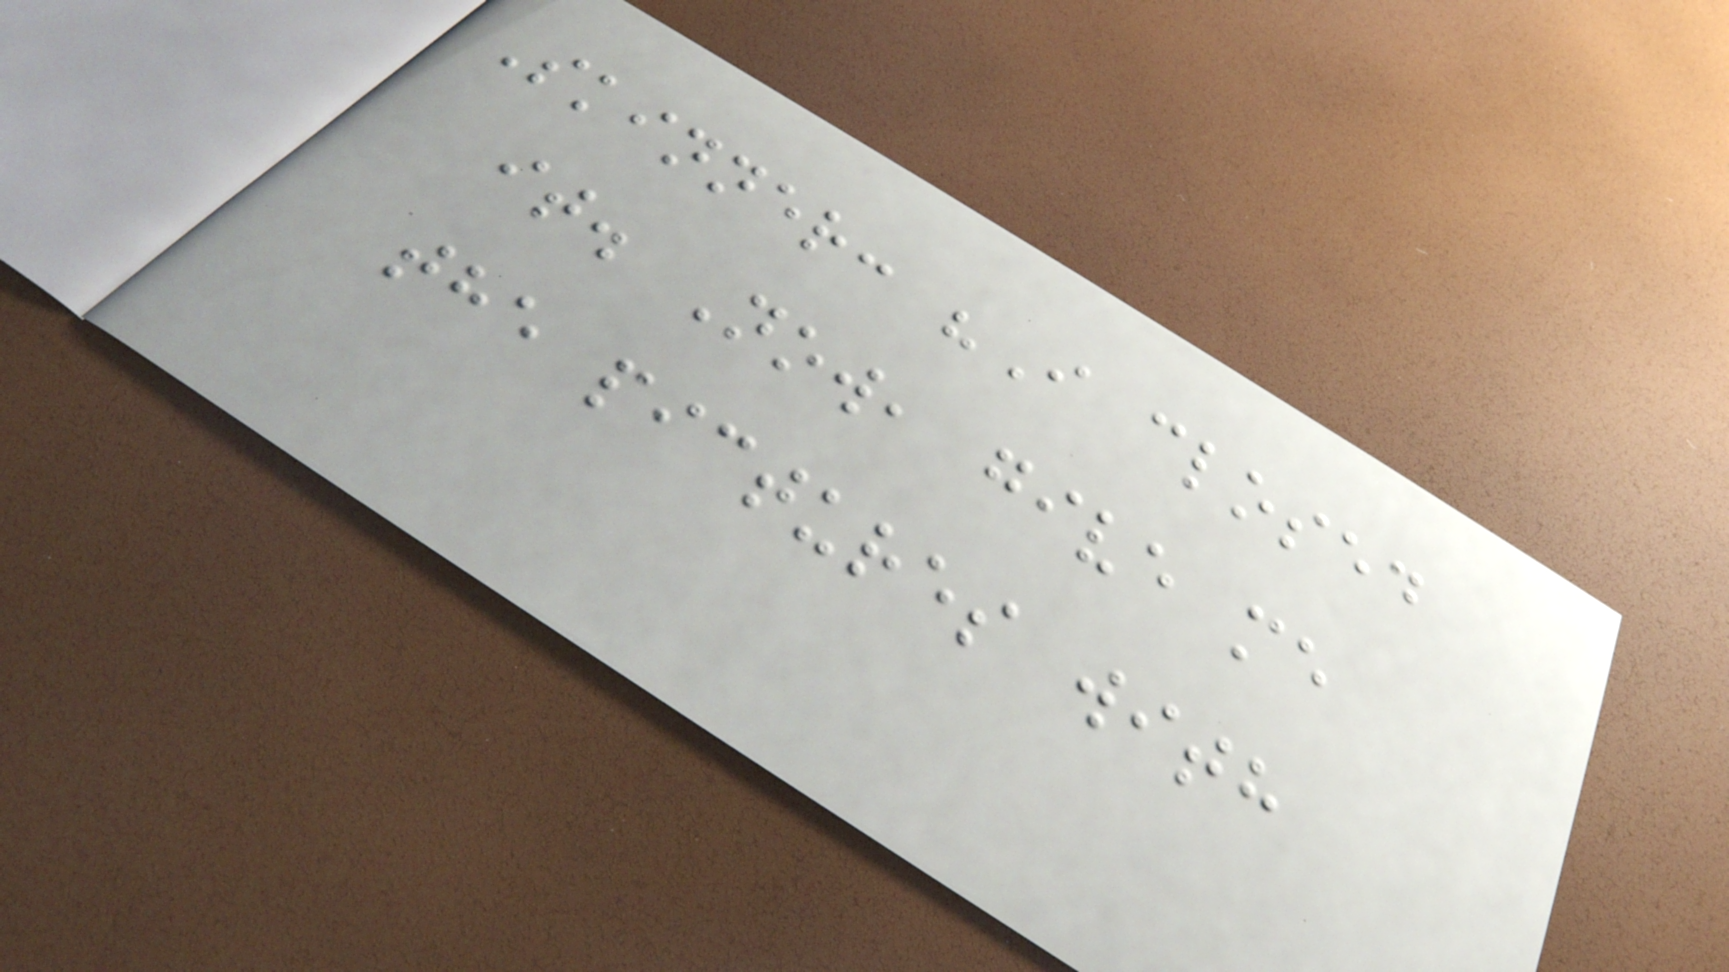Skinner: "I closed
it. Now, give me
the pictures with
